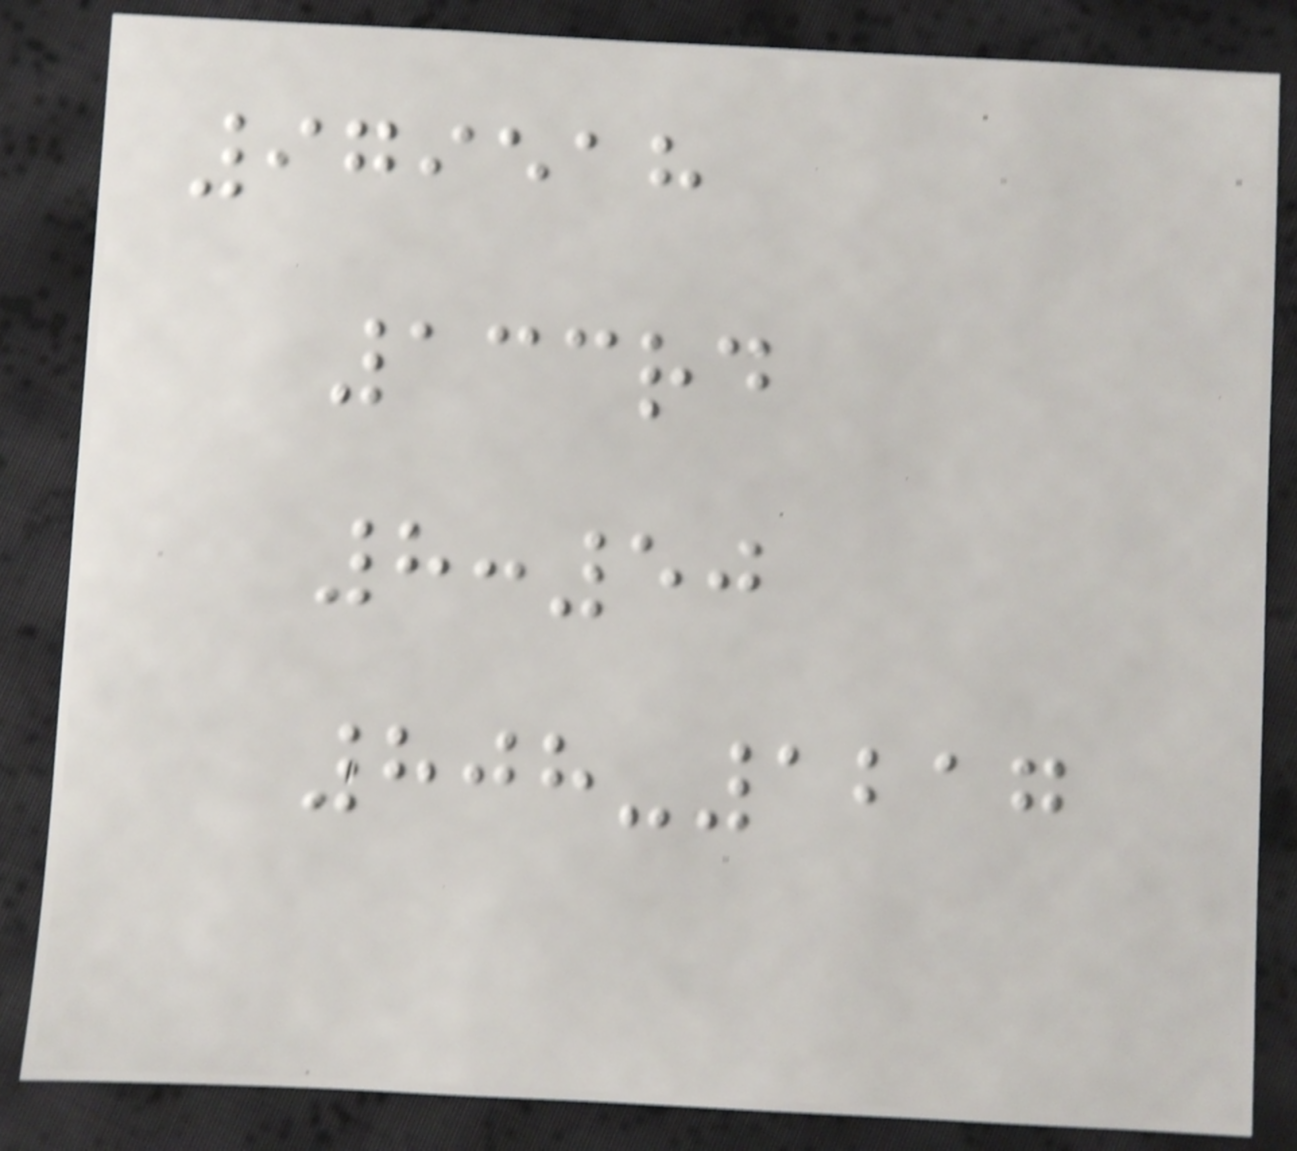979518
133rd
8:50
808-1217
